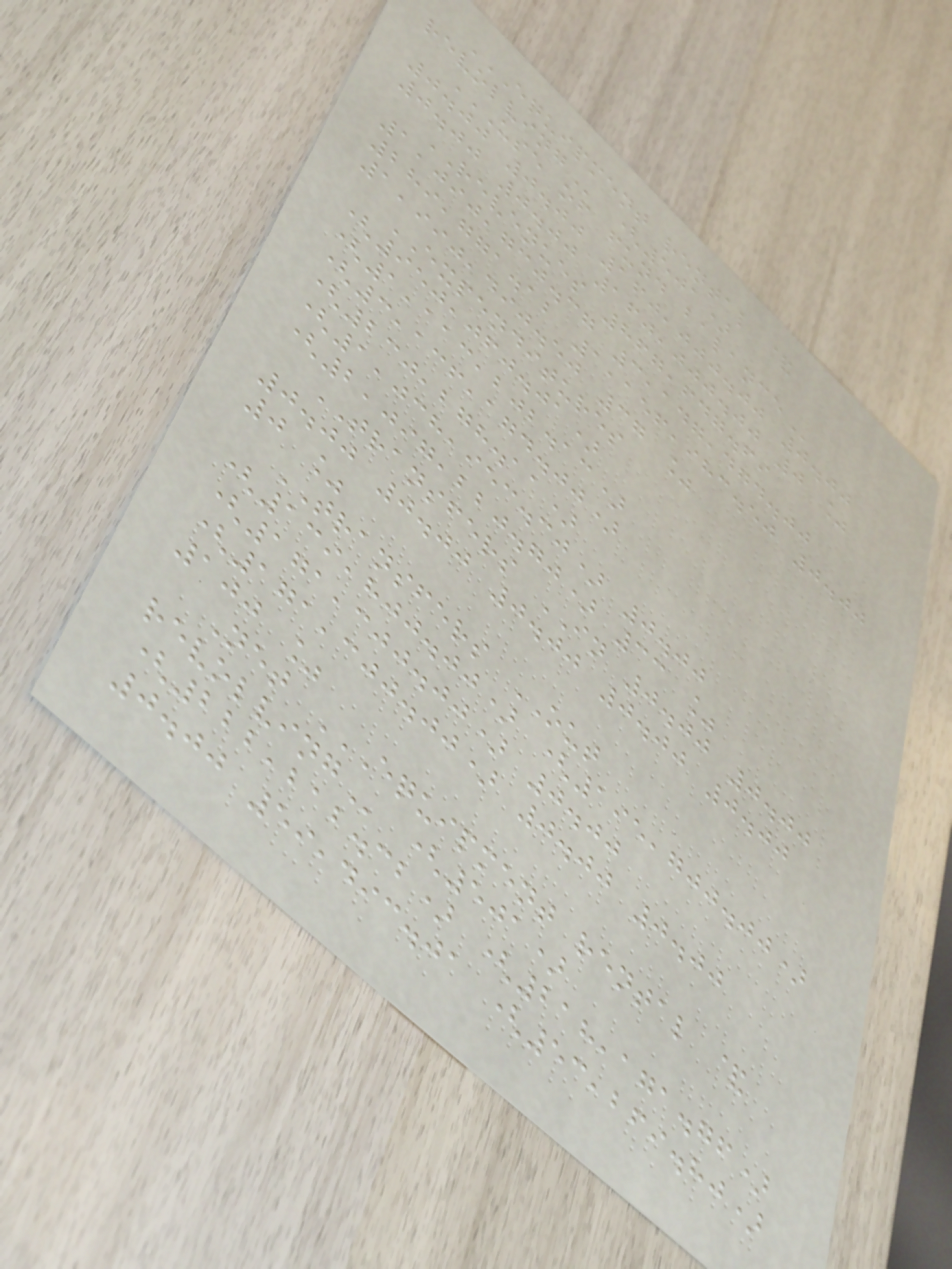EQUIPMENT RENTAL &
REVOLVING (501)
USE OF FUND BALANCE
0.00 0.00 160,000.00 0.00
0.00 0.00 160,000.00 0 %
REVENUES 867,647.69
1,090,730.37 3,147,474.00
289,771.12 1,156,983.50 0.00
1,990,490.50 37 %
EXPENDITURES
(950,060.01)
(1,113,202.13)
(3,136,174.00)
(230,278.11)
(1,038,953.30) 0.00
(2,097,220.70) 33 %
TRANSFERS IN 0.00 0.00
0.00 0.00 0.00 0.00 0.00
0 %
TRANSFERS OUT
(139,800.00) (195,700.00)
(171,300.00) 0.00
(171,300.00) 0.00 0.00
100 %
Net EQUIPMENT RENTAL &
REVOLVING (501)
(222,212.32) (218,171.76)
0.00 59,493.01 (53,269.80)
